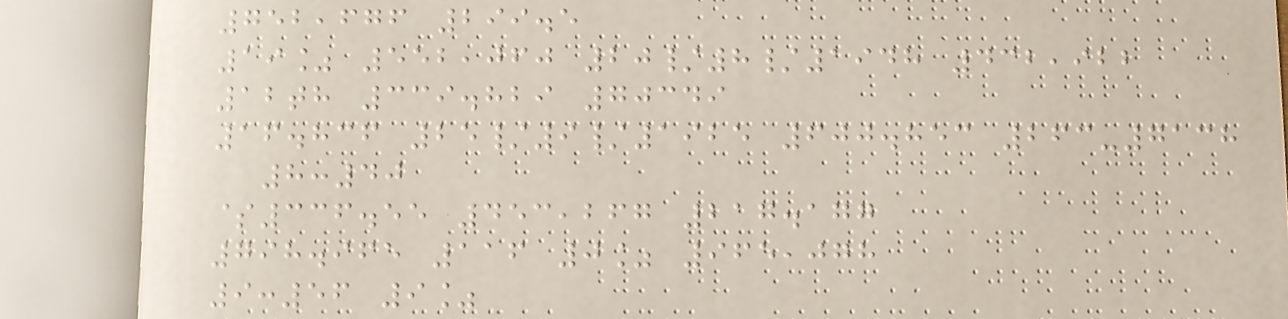752,676 299.5
19% 552,060 20/8/1948 432,922
12th 339.829 70349
16.836 25/9/1925 600.853 263-7138
8:40
$336.55 453,267 217.177
798.965 116 0% 965,078
9:56 9%
